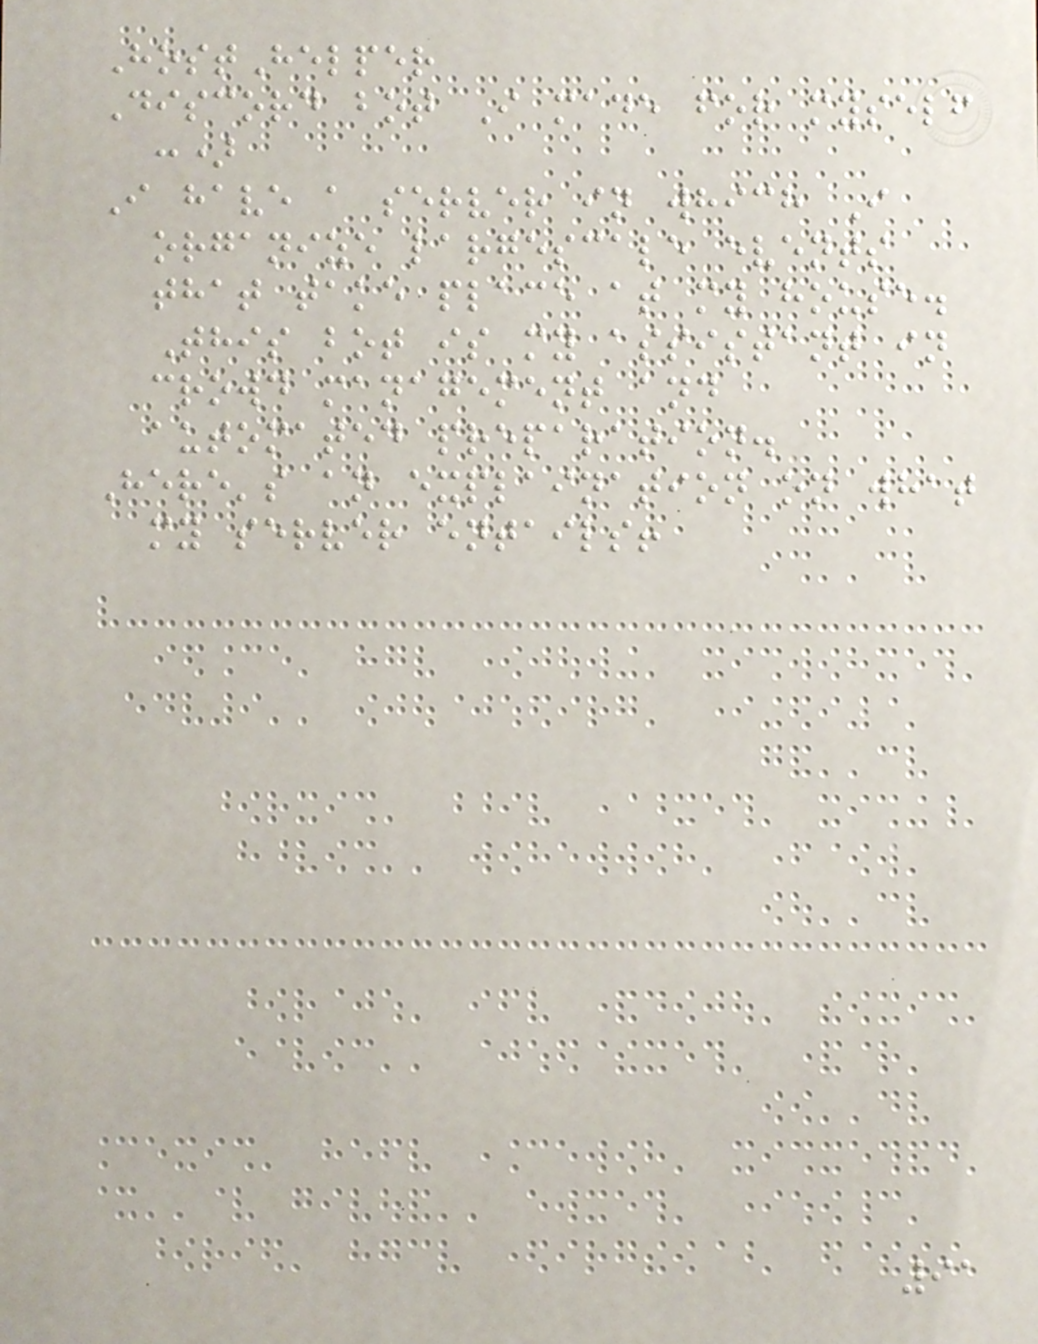HostHelper
Discord bot I made for myself
:)
I have a server in which I
organize largescale events
that take place at my house.
This bot is my assistant in
crowd management and
automated preparation.
Here's an explaination on what
my server entails!
91
